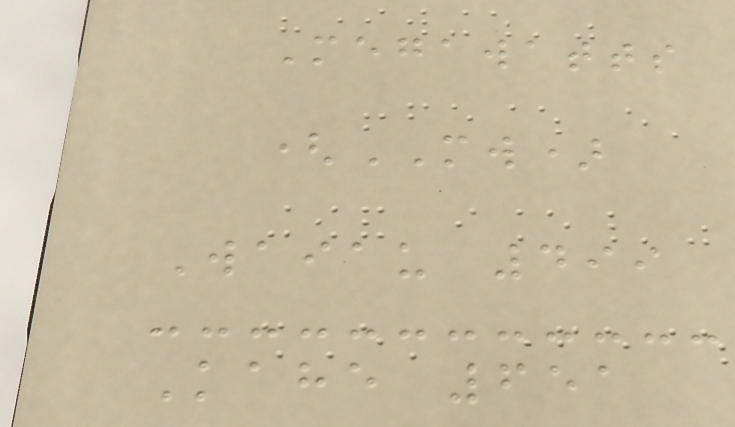Megawatts
(MW)
Waiau 499
Kahe 651
